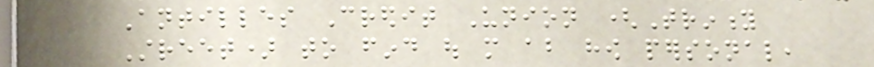Antilles Credit Union (Trinity
Street) to find out more about how personal,
